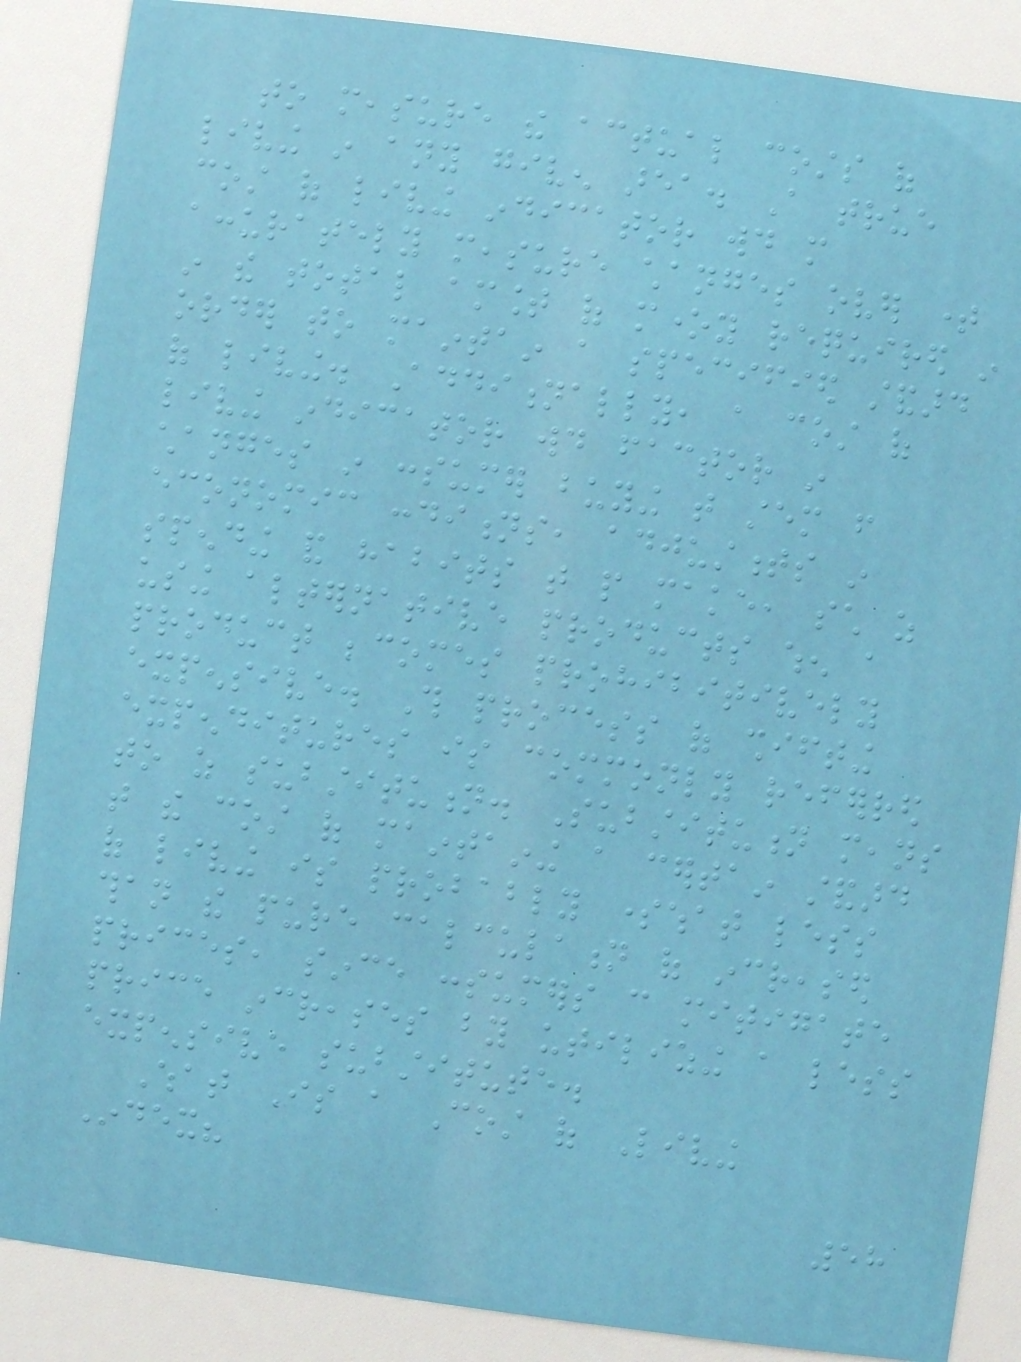to measure the actual costs of
living in any given area. A true
cost of living indicator would more
accurately measure changes over time
in the total amount of money required in
order to maintain a specified standard
of living. Additionally, a cost of
living indicator would factor in
changes in consumer buying that stem from
economic conditions, adjustments in
spending and habits that people make, such as
using alternative products when a
product becomes prohibitively
expensive. This process of shifting
expenditures is commonly referred
to as substitution. Substitution means
that the cost of maintaining a certain standard
of living is probably somewhat less
than the pure calculation of increased
prices, since consumers can mitigate
price increases by utilizing a less
expensive substitute.
What Is a Cost of Living
Index?
58
